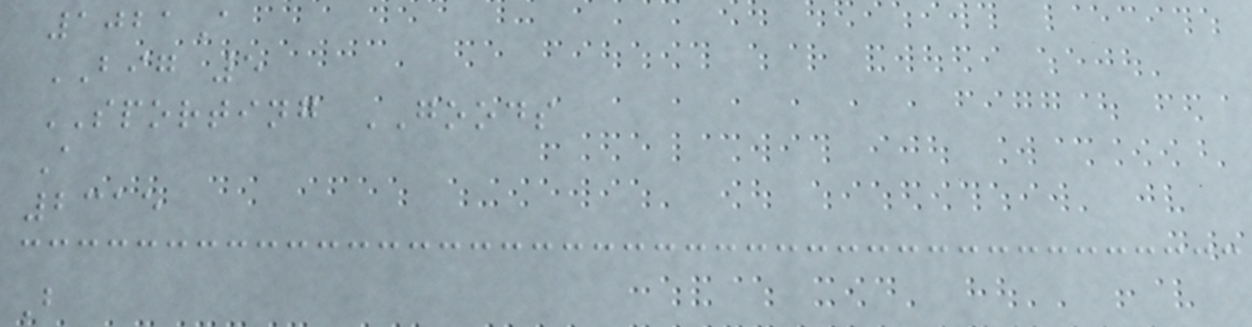1021A
BIG 5
SPORTING GOODS
A
2315
B
